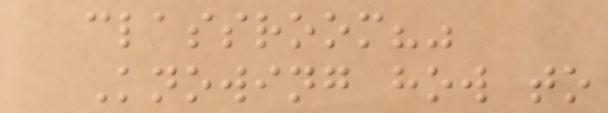classroom?"
Knowing how to
